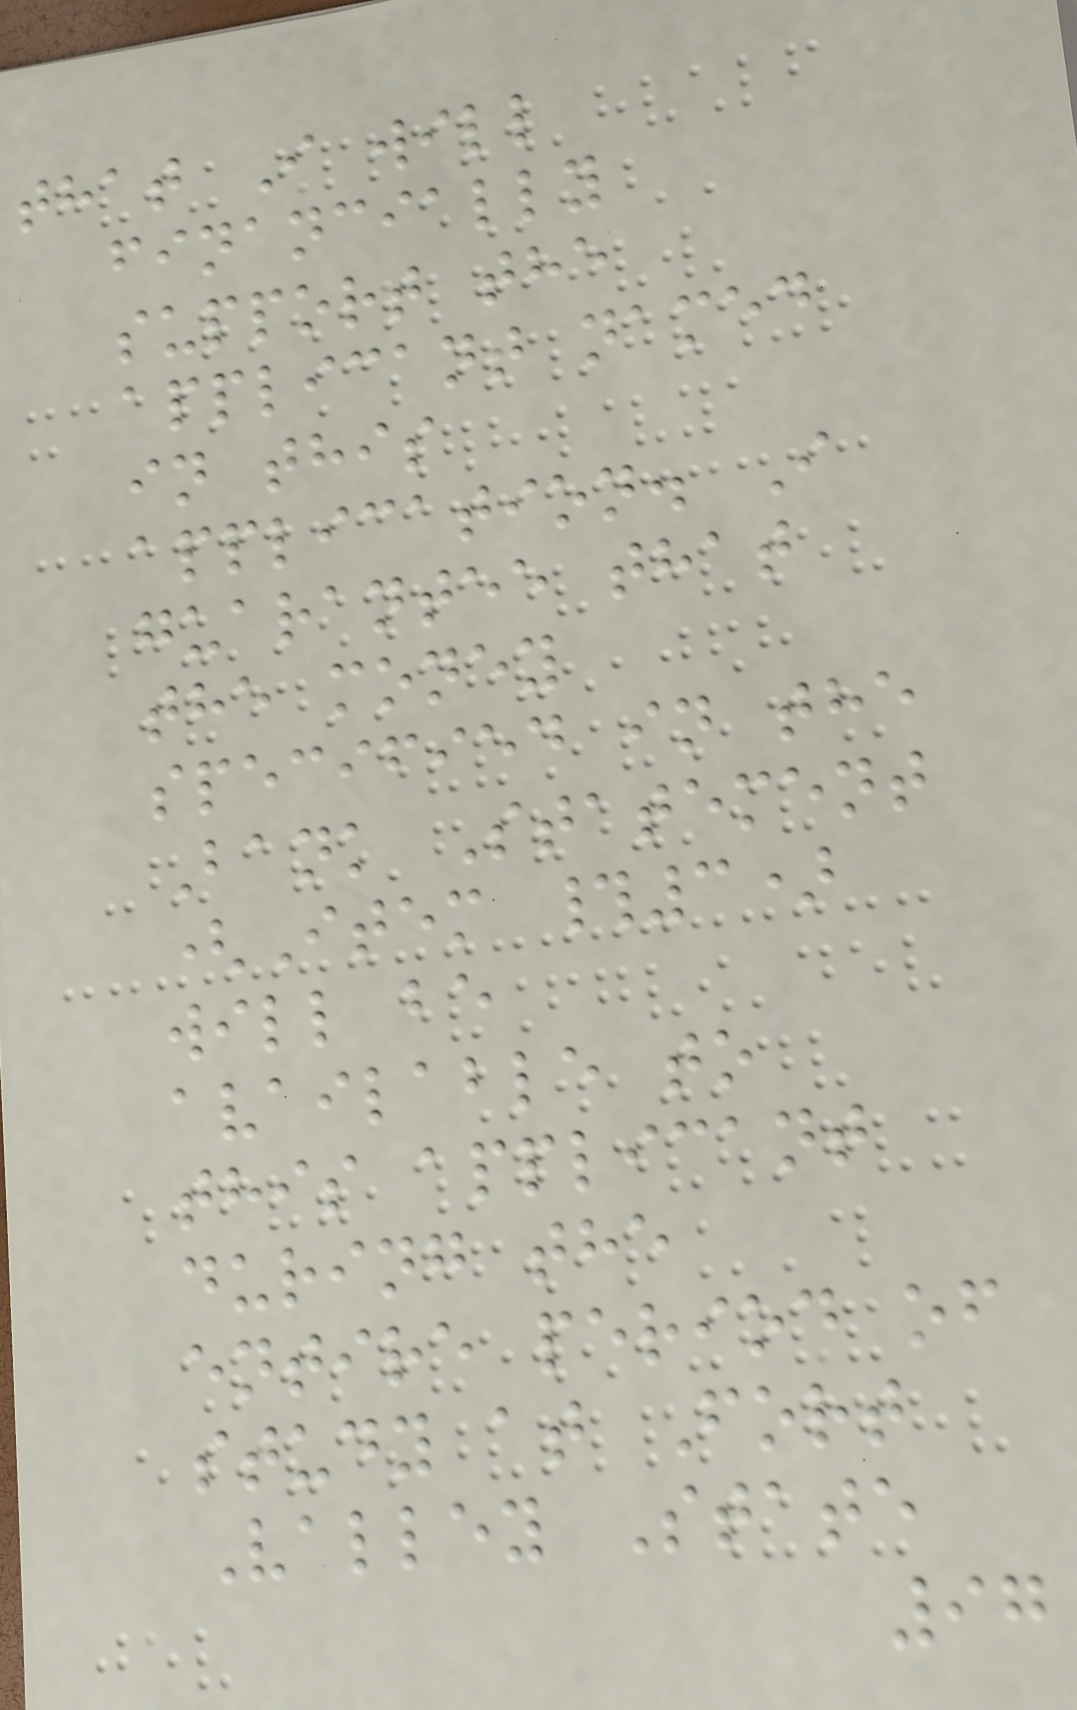that I will
financially
support the
applicant named
in this
application. I
guarantee that
the money
specified in the
Bank Statement
(Item #3)
will be
available to
this applicant
during the
entire period of
study at Fort
Valley State
97
